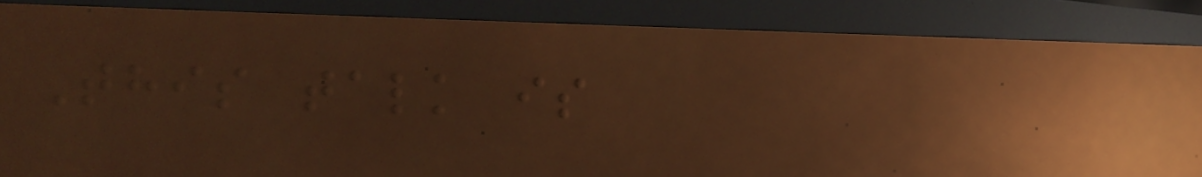This talk is
